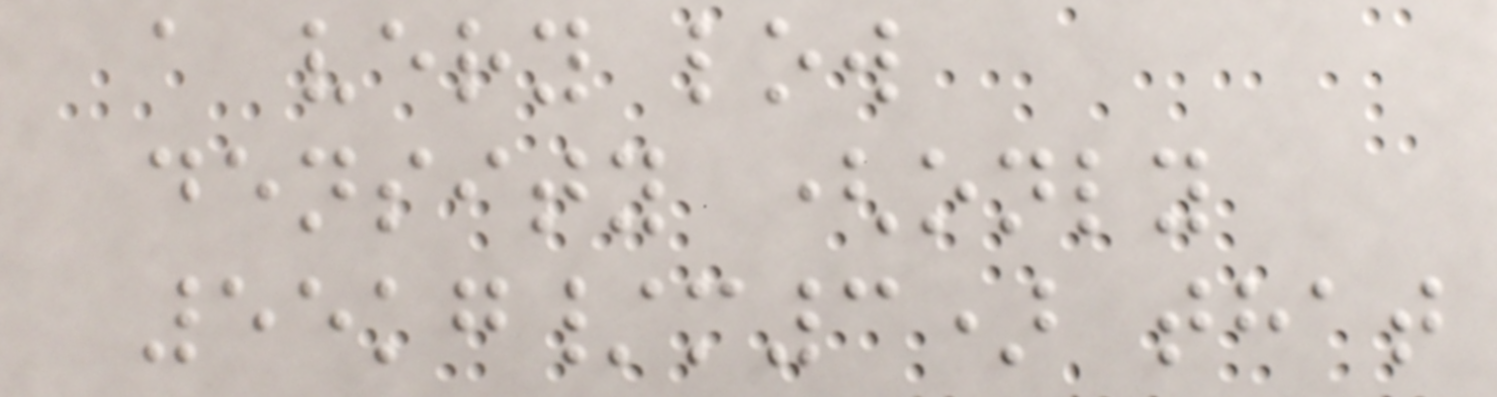a very low
density (only
55kg/m3) that
